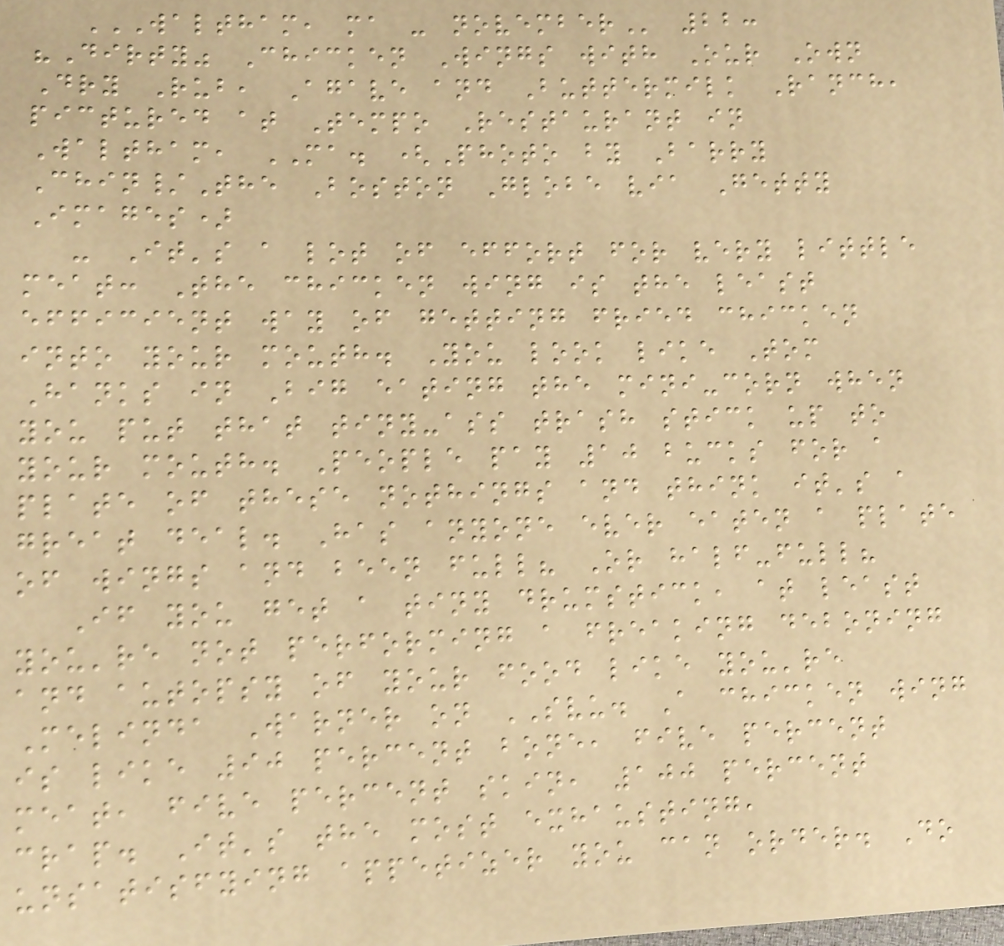WALTHAM, MA - NOVEMBER 22:
"Dirty" Chicken Wings with Our Own
Dry Rub, Agave and Buttermilk Ranch,
pictured at Tempo Restaurant in
Waltham, MA. (Photo by Barry
Chin/The Boston Globe via Getty
Images)
- It's a lot of effort for very little
meat: The chicken wing is the least
efficient way of getting fried chicken
into your mouth. You look like Tom
Hanks in Big eating the mini-corn when
you put that tiny-ass trash stick up to
your mouth. People pay 10 bucks for a
plate of these nothings and think it's a
great deal. Has anyone ever eaten a plate
of wings and been full? Or half-full?
If you get a tiny drumstick, at least
you're not performing a freaking deboning
and autopsy of your food like you're
Melinda Warner on SVU. A chicken wing
is like 90 percent bone, five percent
meat, five percent skin, 100 percent
crap. It's the most exhausting,
unsatisfying appetizer you can order. Do
